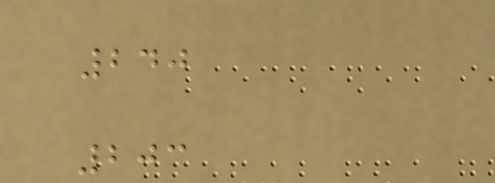240
203
